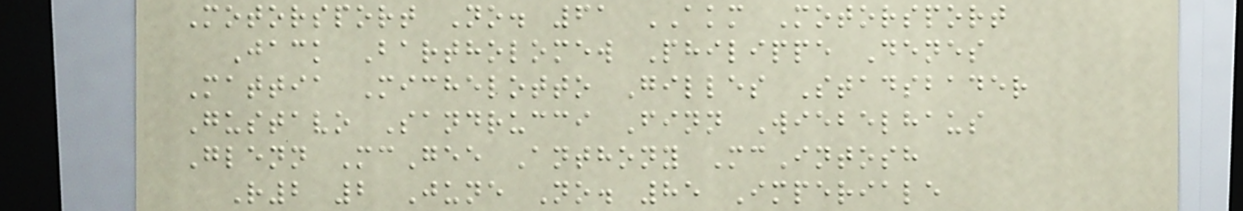Motorsport No. 61 AKM Motorsport
Jack Bartholomew Philippe Denes
Mattia Michelotto Gilles Stadsbader
Gustavo Sandrucci Finn Wiebelhaus
Glenn McGee Anthony McIntosh
R2 2 June No. 85 Imperiale
